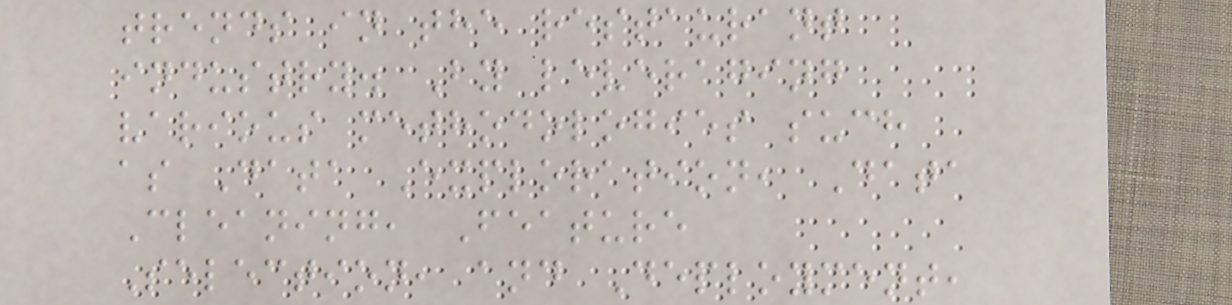trends in the restaurant
industry. By leveraging
various methodologies such
as Data Exploration, Data
Cleaning, Feature
Selection, and Deployment,
